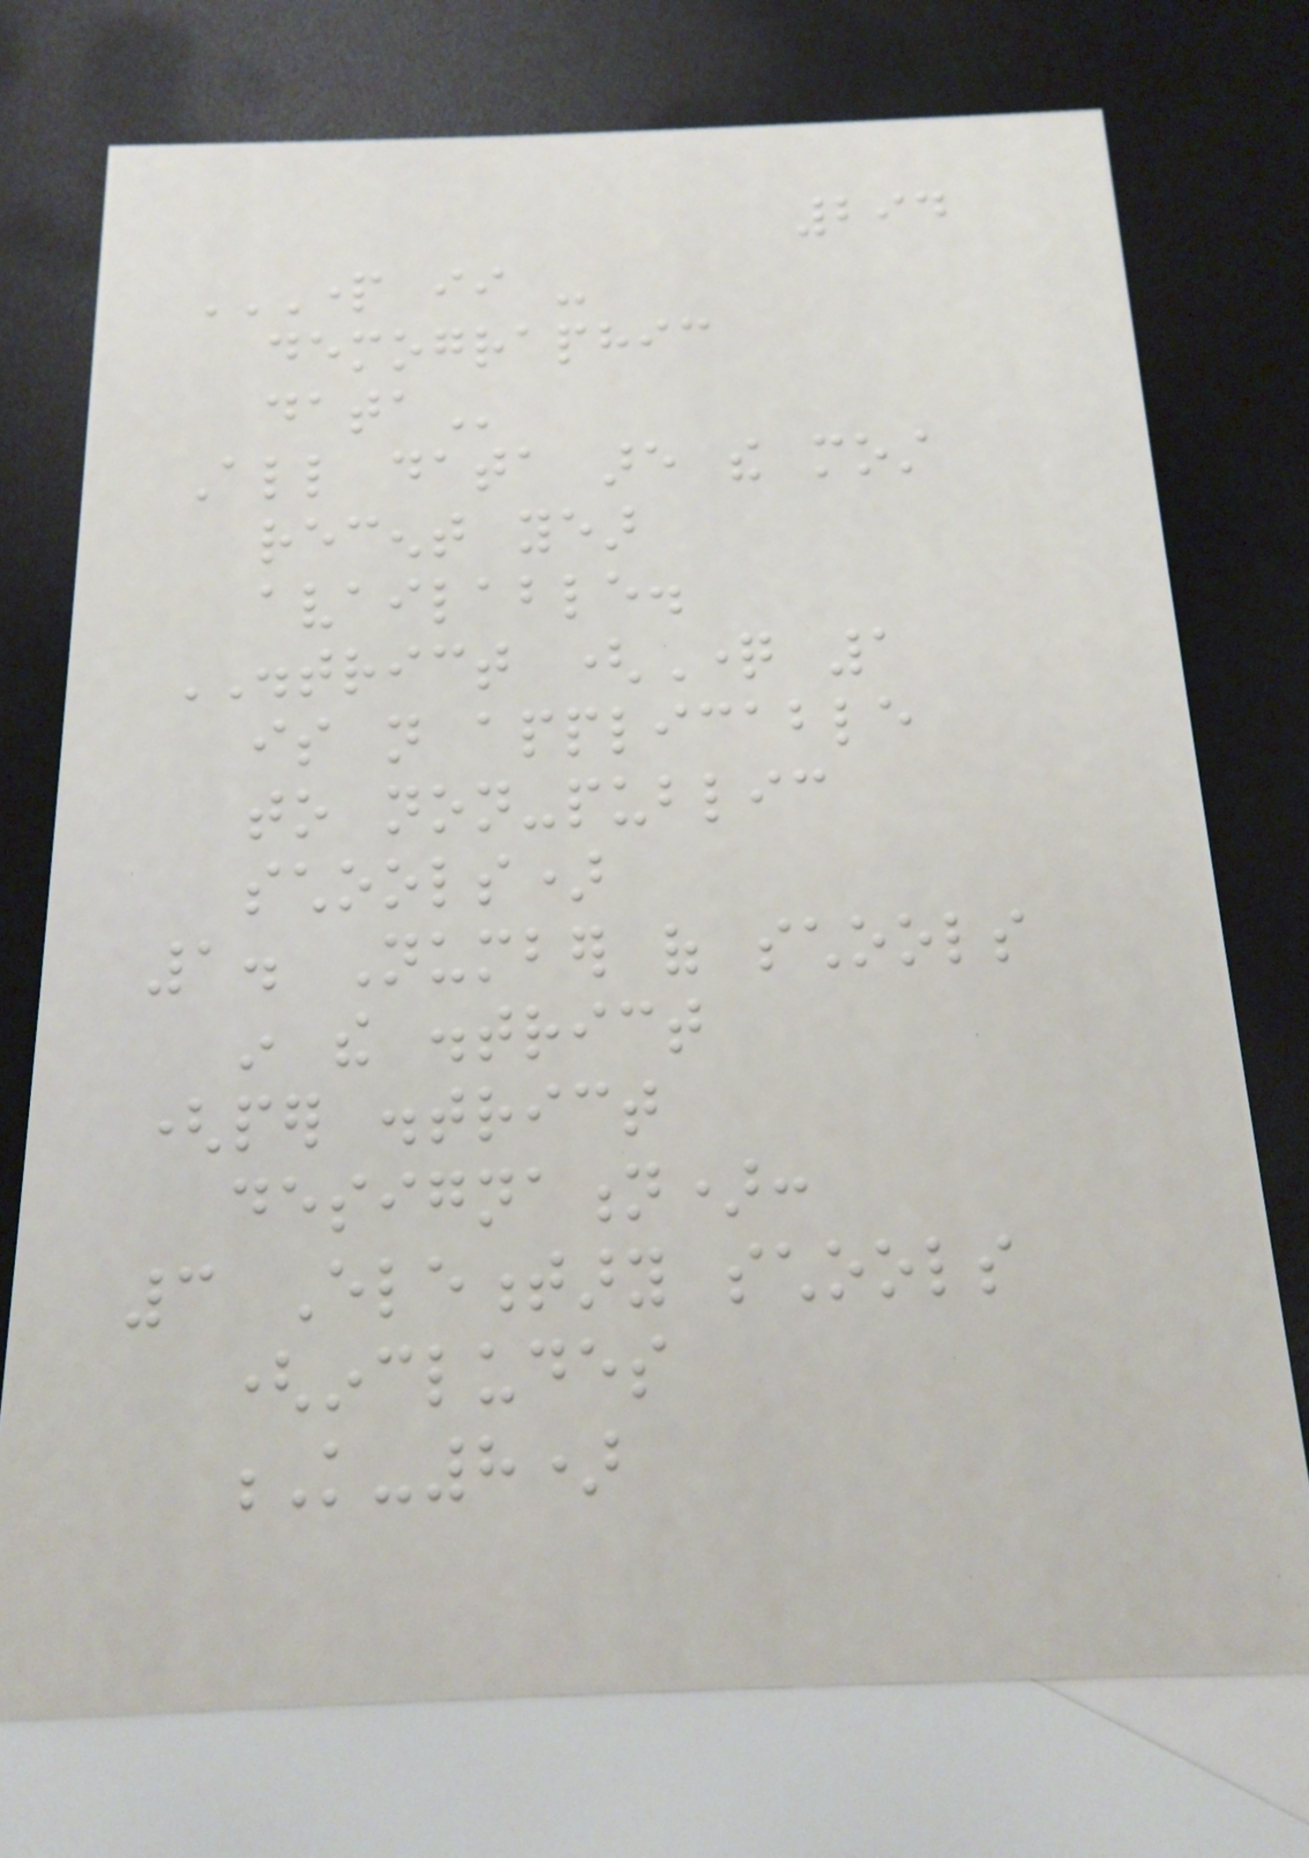294
PART II -
DEMOGRAPHIC
DATA
All data are the most
recent year
available.
DISTRICT (Question 1
is not applicable
to non-public
schools)
1. Number of schools
in the district
(per district
designation):
3 Elementary schools
(includes
K-8)
